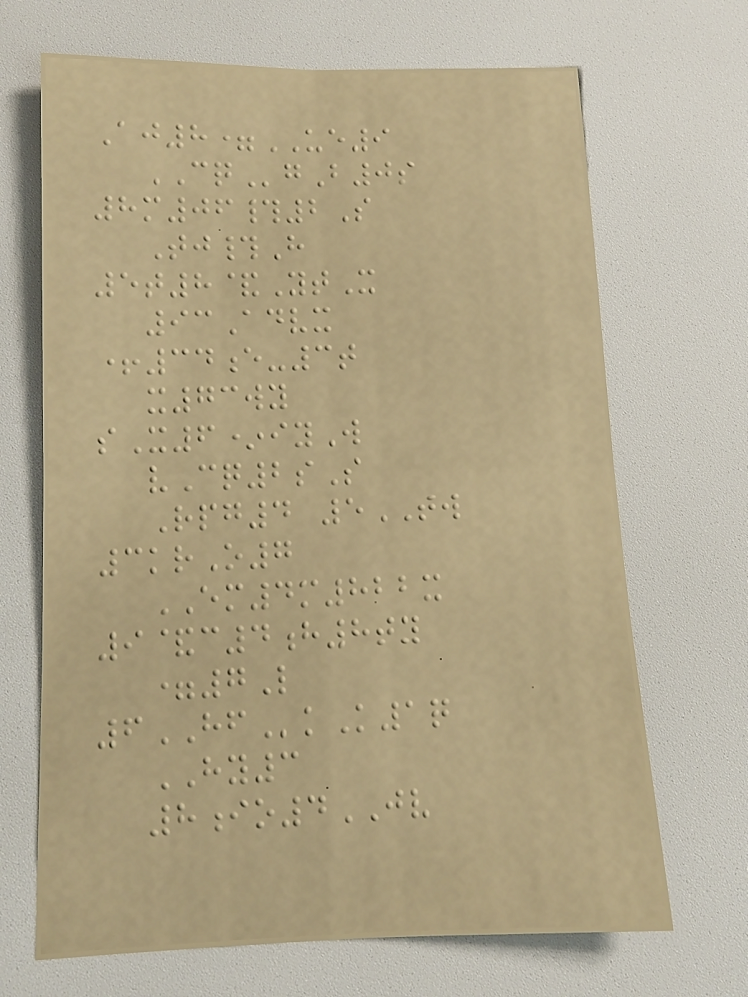Aj8=UE9
CQgB0s
8m06#2S
Tj#H
5t8&YtX
93Advx
+34e-3t
x73wy
sX6*iyW
vCq2sS
Rpg4 5TW
3krO7
EM4m822x
9&c4h8ty
=7L
6HFkK1q
HY3
8io4JV
